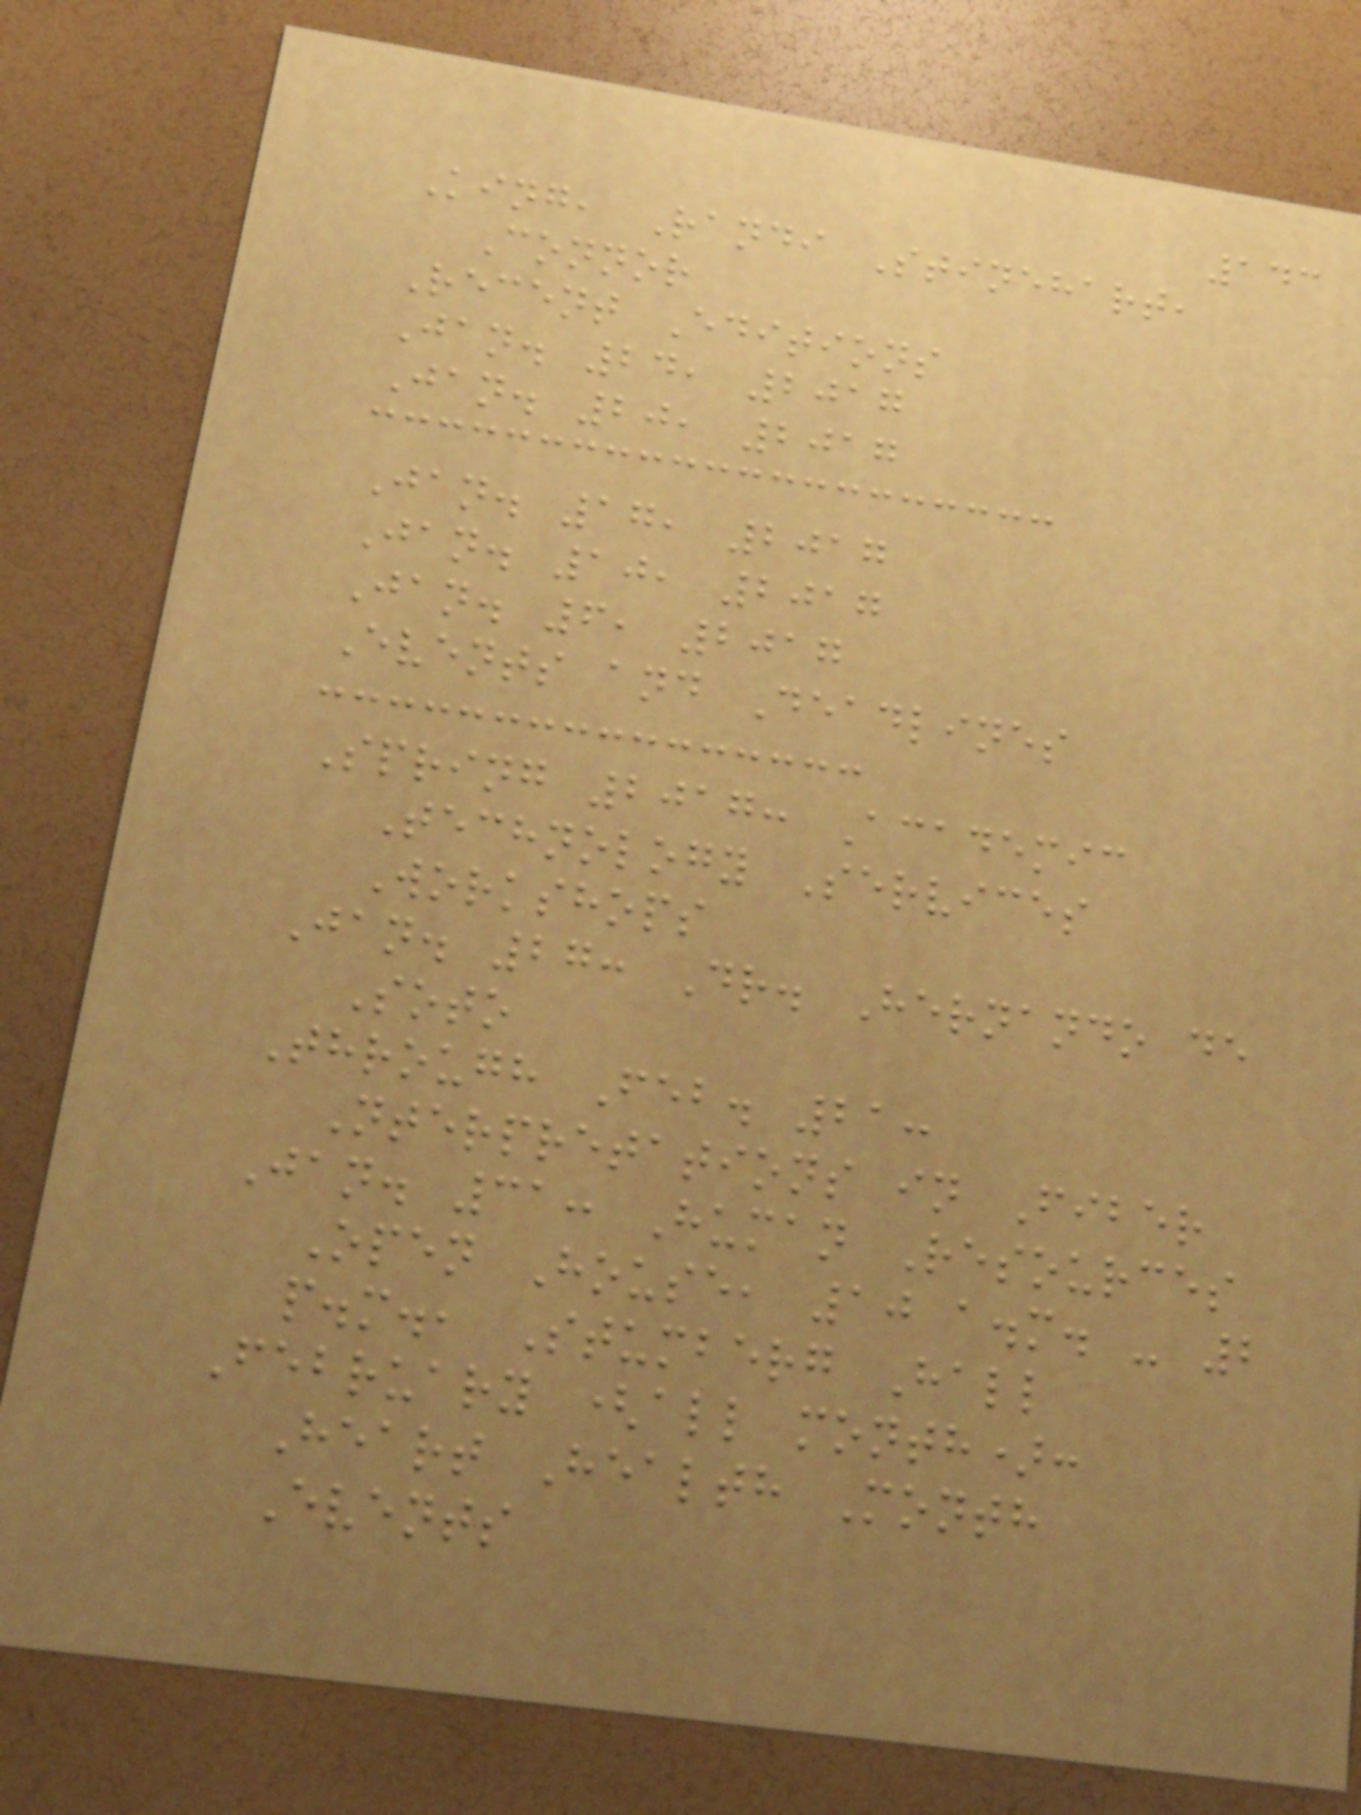143
King, Randi Stinehart,
Connor
Recent Editions
Jan. 24, 2017
Jan. 20, 2017
Jan. 17, 2017
Jan. 10, 2017
Jan. 6, 2017
Events and Deadlines
Spring 2017: Academic
Technology Services
Workshops
Jan. 27: Dr. Hernando de
Soto
Through Feb. 21:
Nterpretations in Fiber
Jan. 31: Human Resources
Open House, 10 a.m. - 2
p.m., Stumberg Hall
February (all month):
Heart Health Month
Events
